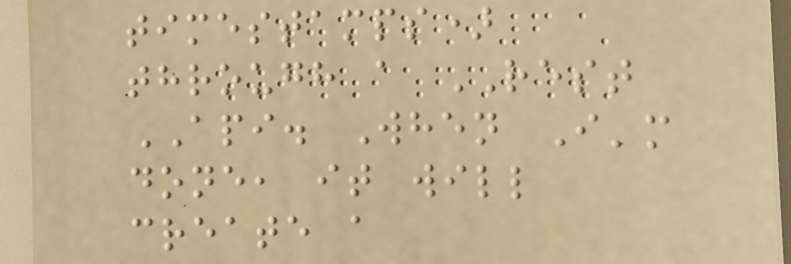timestamps)
through a REST
API. When I'm
done, it will
create a
